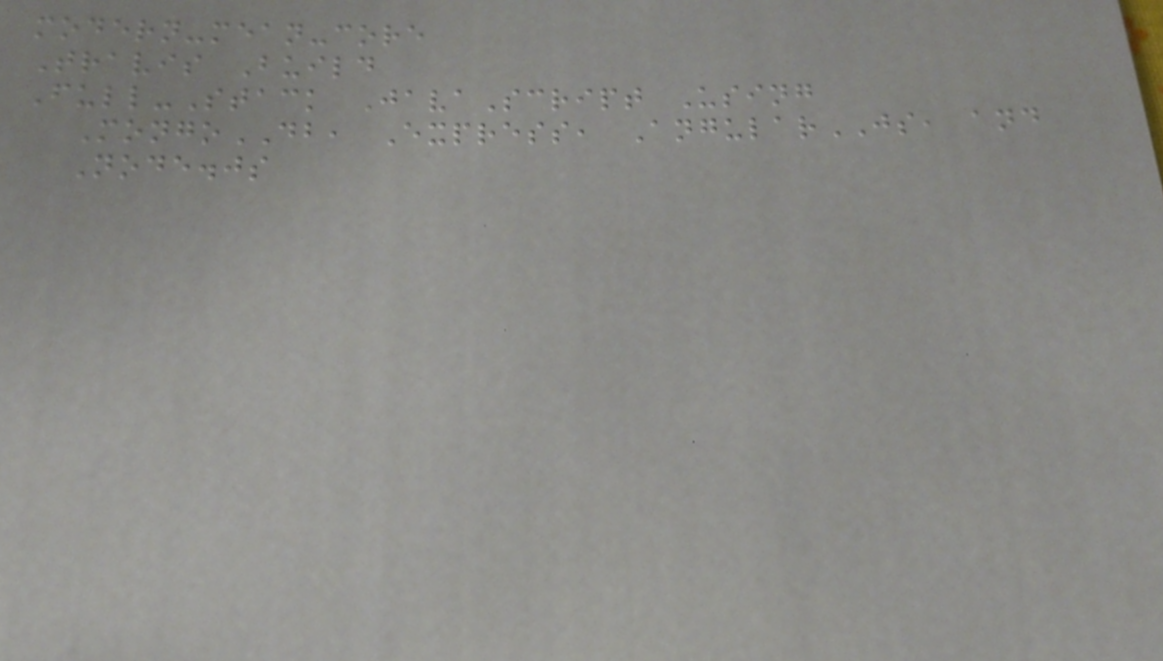modern-mean-core
Travis Build
Full-Stack JavaScript Using
MongoDB, Express, AngularJS, and
Node.js
